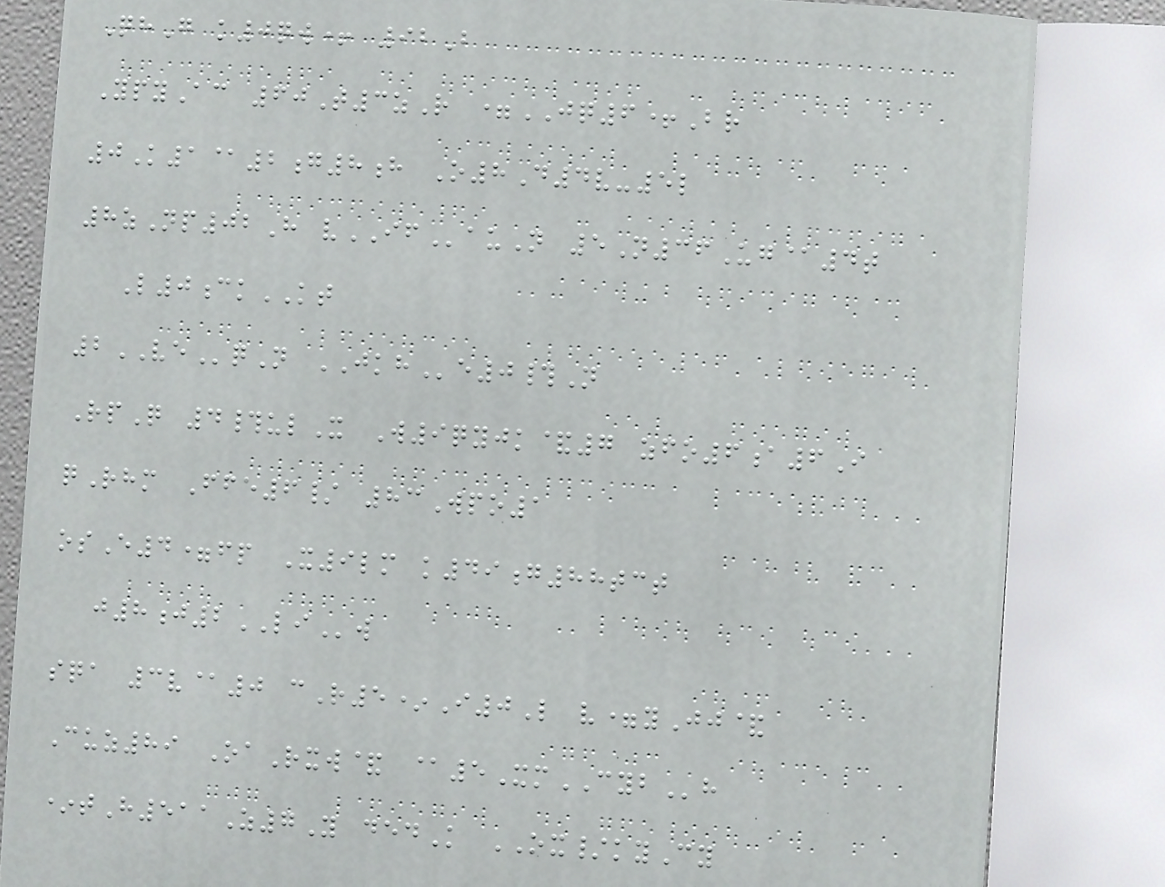QhG k0qw+ 92B
YpyAc 60T3zR =JQ6+Br
0K1@2g8h O8D4v-5l
8zNp02H vIFauN 5N36Ug@4t
L0ckKT
2VEqN JKHe0#N
RpQ 4#ulX W9qyjk&7 zfo6a6I
qRhm Ffe6/ 83Wpo1
osE4=fp X9lm k49g88tct
j8j2LIw
sqa 3v@0 cR5*I0L v=yJj&
Cuz89 OaRxw& @5XmCYBh
*tH511Z7Y dedK OX/kyCy
